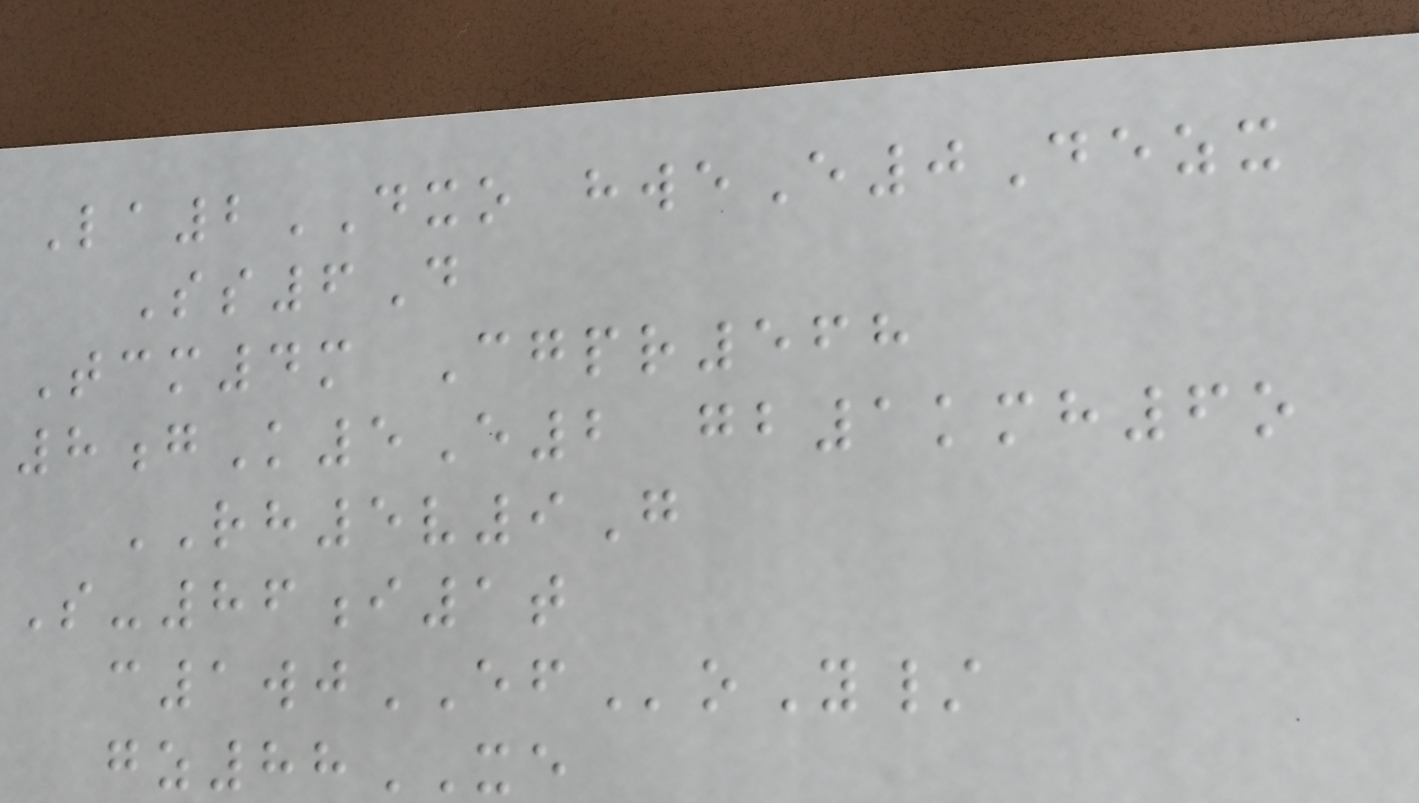La2DXO hweE0Dezx
Ss6D
Tcm4m Cgpr568
8gK5E2 gb1kmh6o
RH5v9G
S-86i1t
c1wjEFoY/
gz88XE
